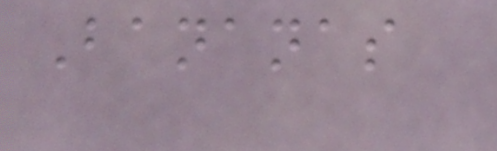Bananas
